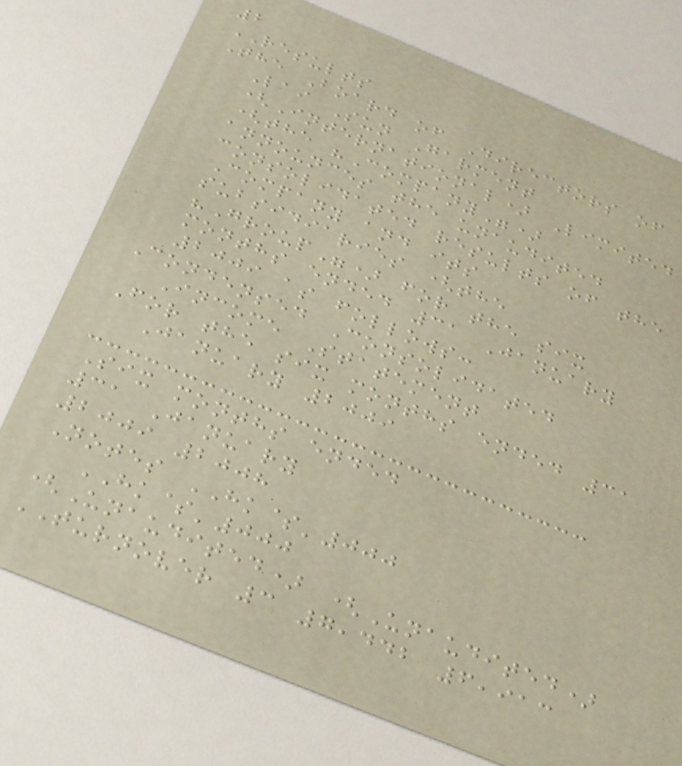2
RESULTS
The Board of Directors of
Lai Sun Garment
(International) Limited
(the "Company")
announces the unaudited
consolidated results of the
Company and its
subsidiaries (the
"Group") for the six
months ended 31 January
2009 as follows:
Condensed Consolidated
Income Statement
For the six months ended 31
January 2009
Six months ended
31 January
2009 2008
Notes HK$'000
HK$'000
(Unaudited) (Unaudited)
TURNOVER 3 7,442 6,913
